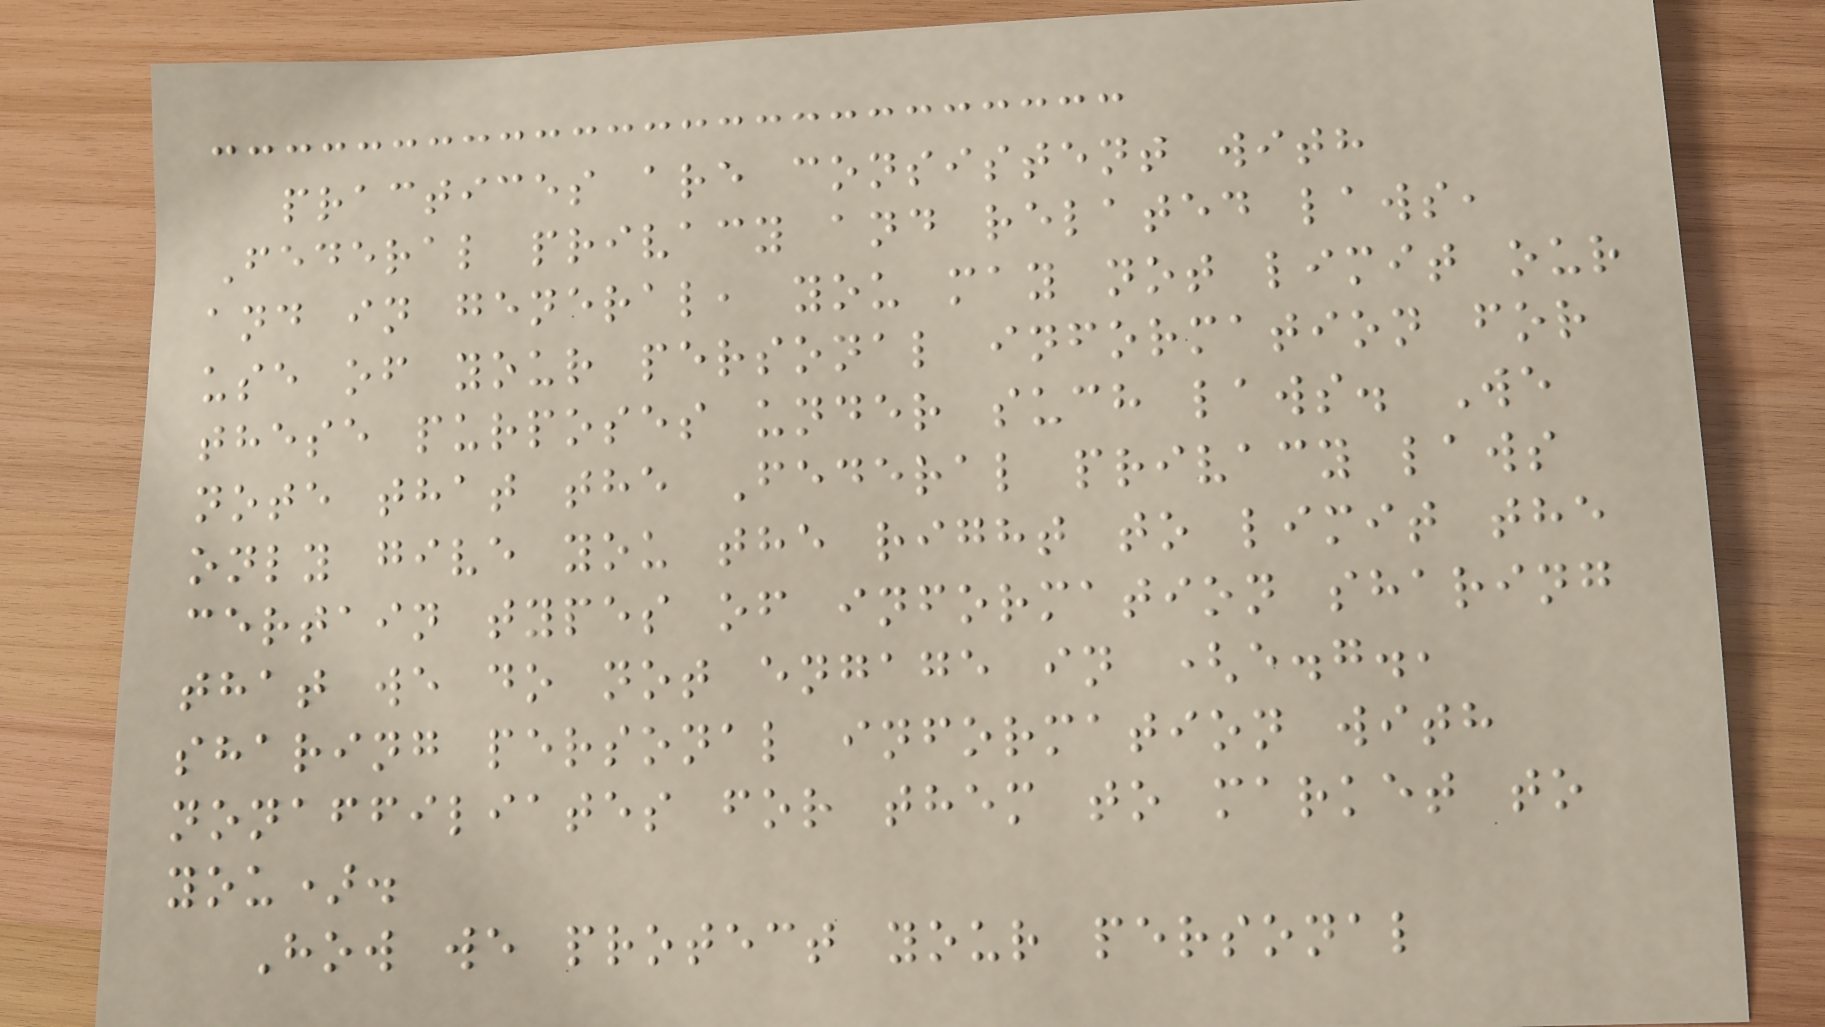practices are consistent with
Federal privacy and related laws,
and in general, you may not limit our
use of your personal information for
these purposes under such laws. We
note that the Federal privacy laws
only give you the right to limit the
certain types of information sharing
that we do not engage in (e.g.,
sharing personal information with
nonaffiliates for them to market to
you).
How we protect your personal
